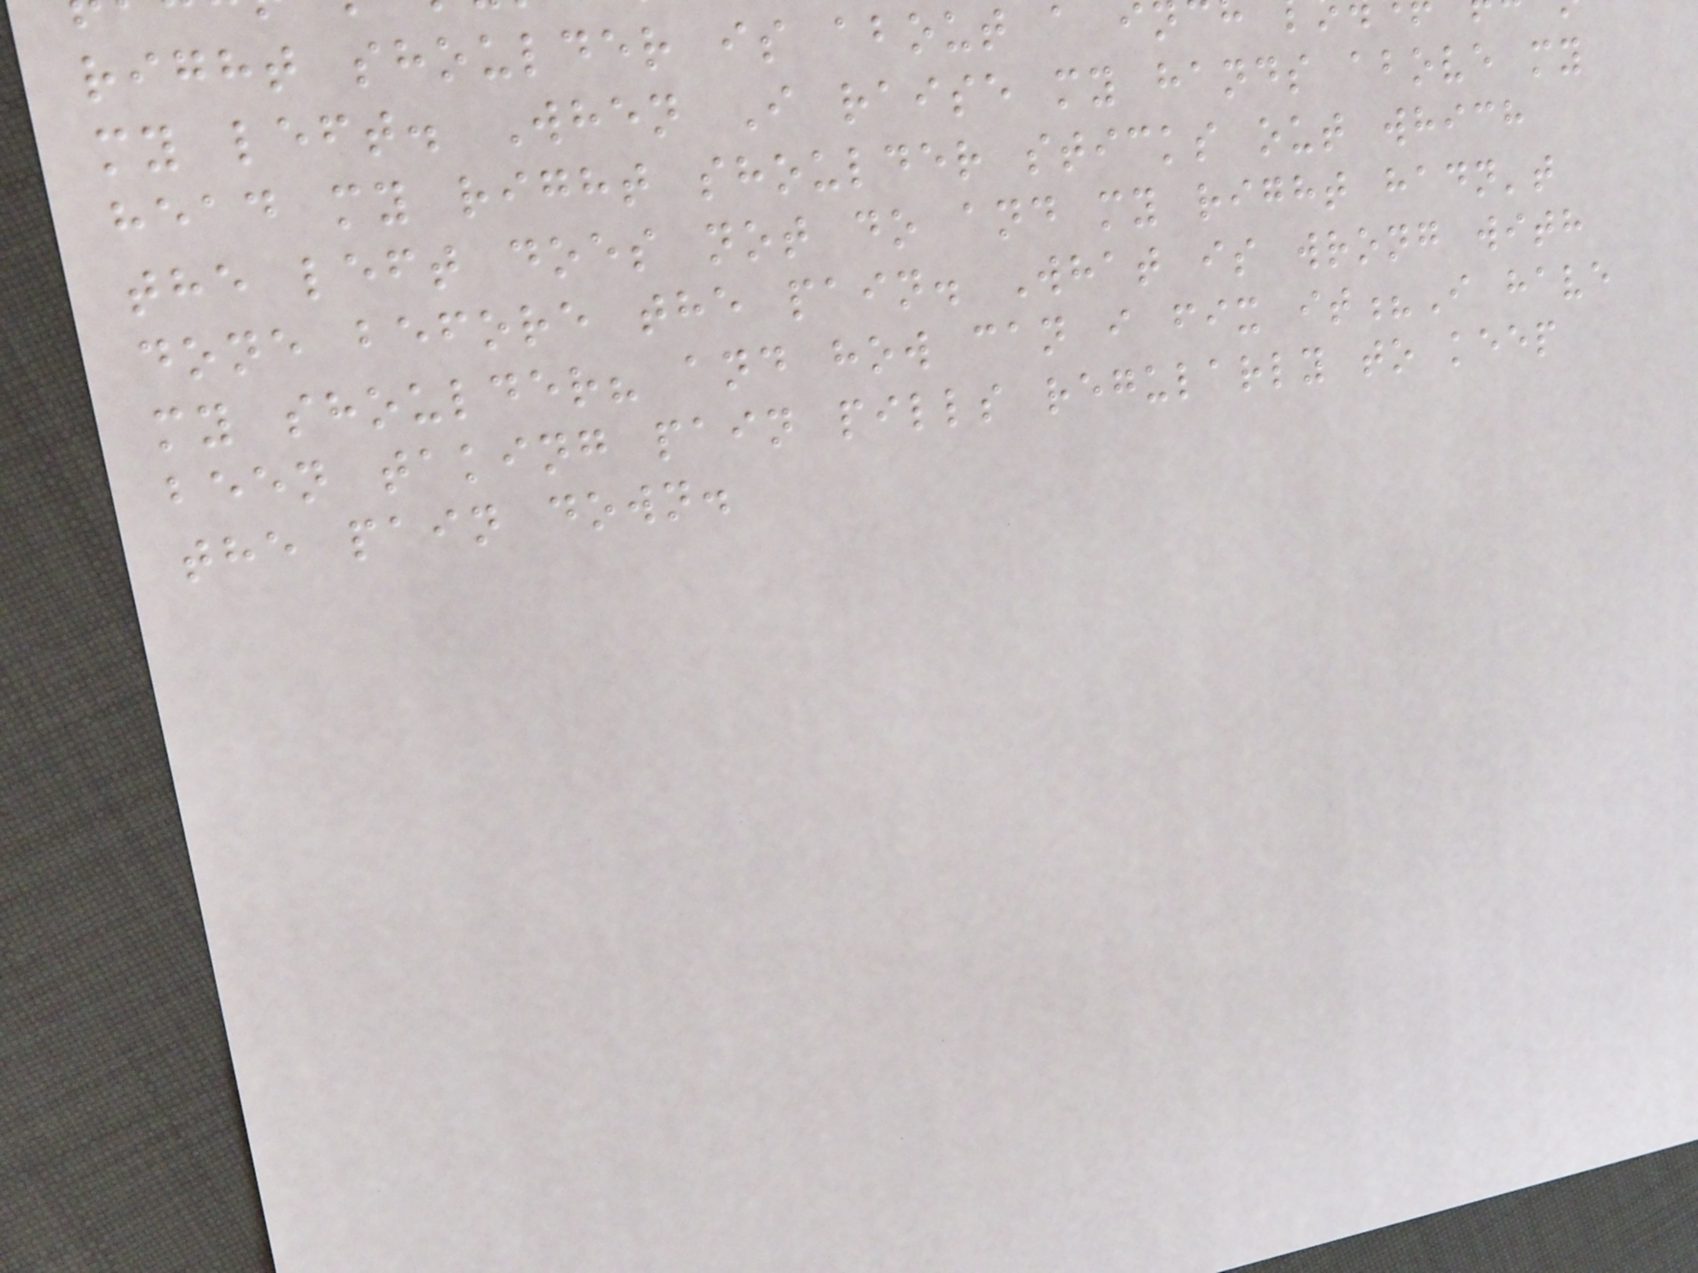right shoulder is about a i
my left. When I raise my hands above my
head my right shoulder sticks out which
the left does not do and my right hadn't
done before the pain. What is wrong with
my shoulder? and how can i fix it?I have
been taking pain pills regularly to keep
the pain down.
